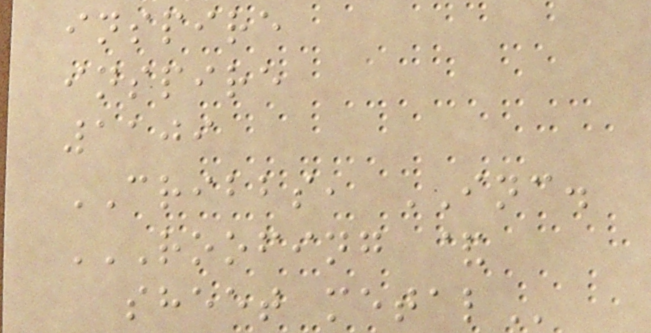inspire
inspire
1109
CRIBBS, INC.
ROOFING &
SHEET METAL
